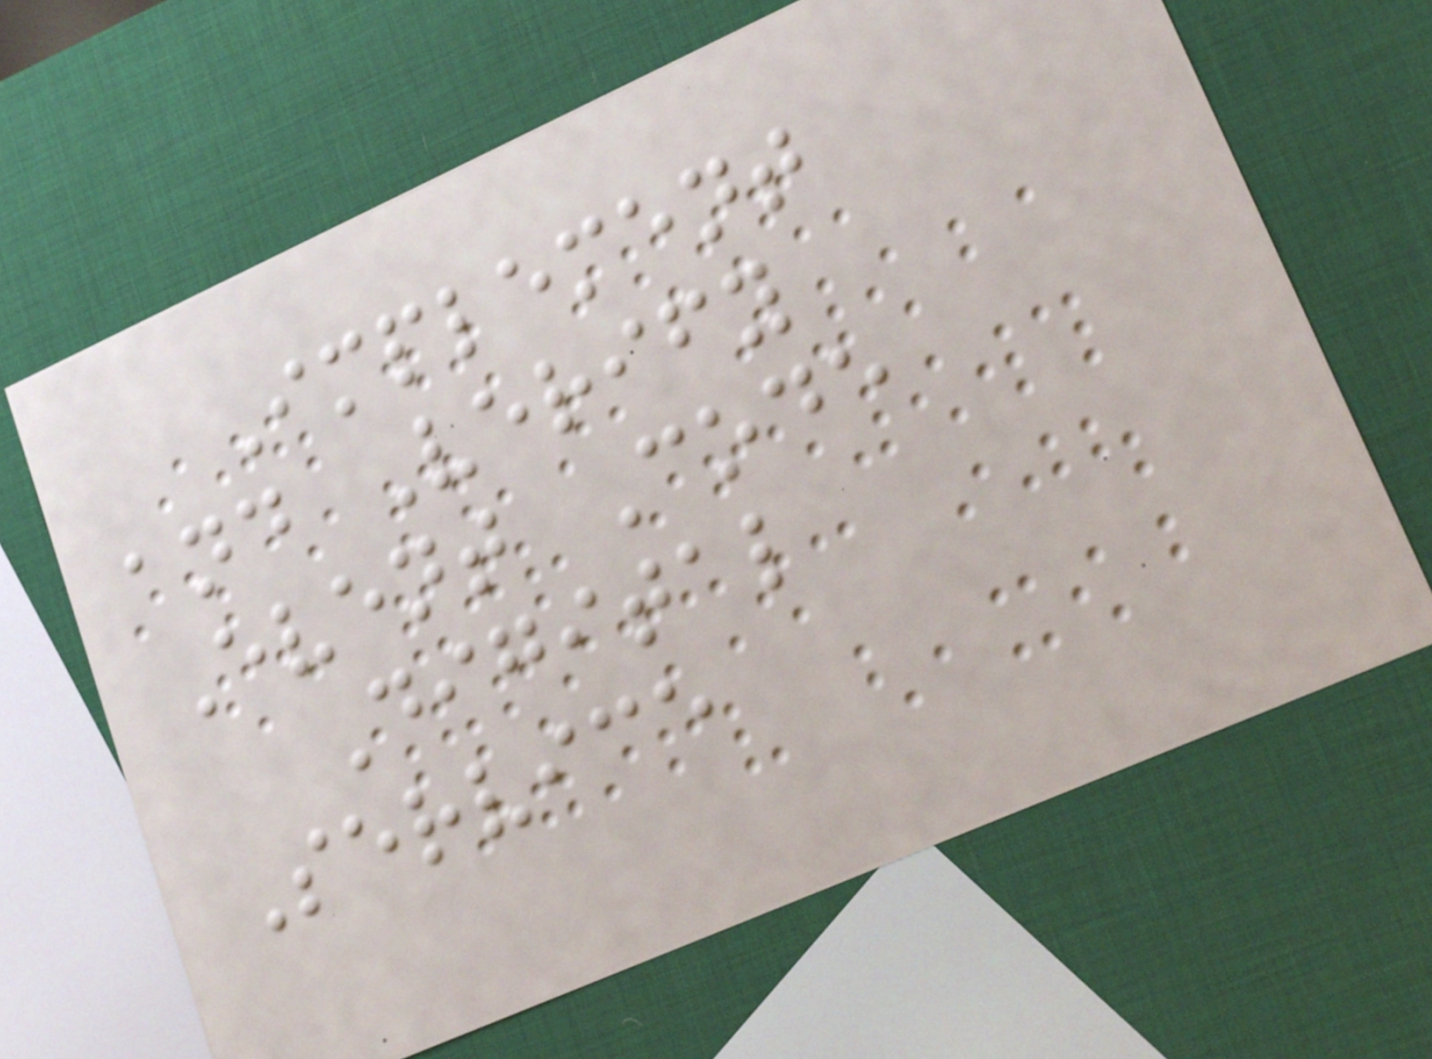Implement
and Verify
Event Code
Digital
Service
